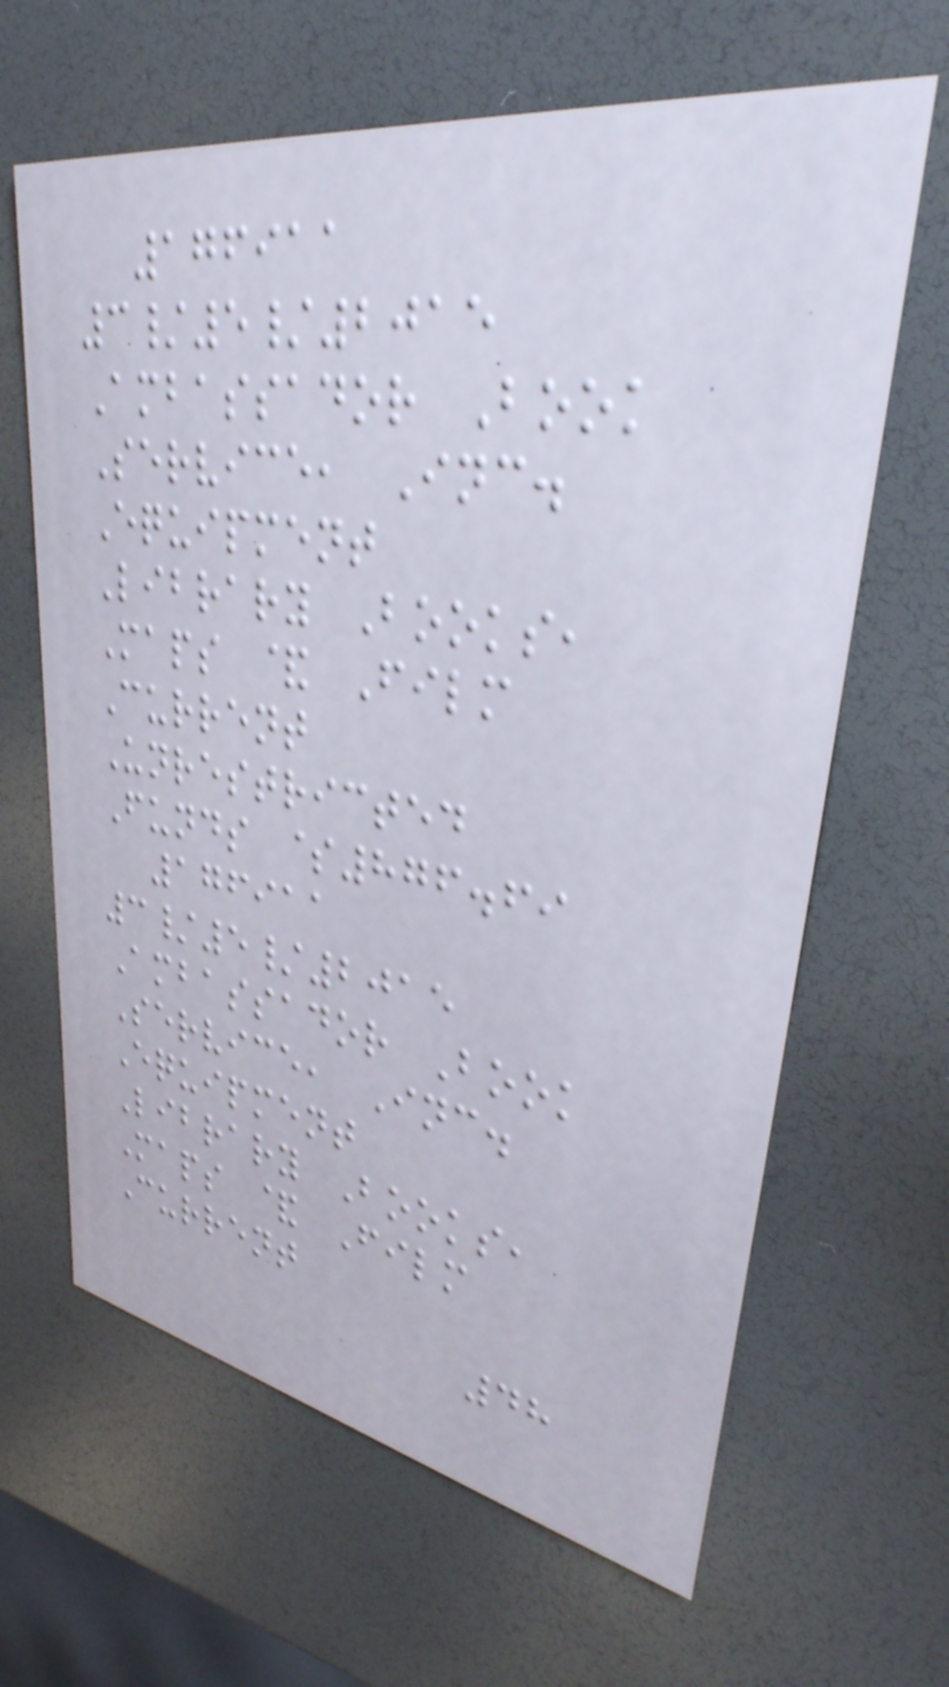176911
3/5/2015
Ambassador Book
Service, Inc.
Equipment
Library Books,
Maps & Film
Current
Unrestricted
Funds $876.69
176911
3/5/2015
Ambassador Book
Service, Inc.
Equipment
Library Books,
Maps & Film
Current
48
